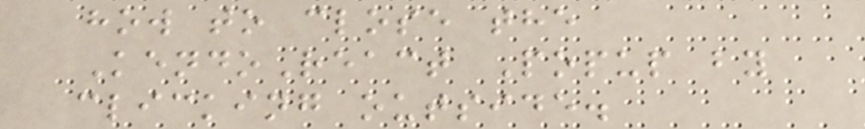how to close the
KendoReact Popup by
clicking outside.
